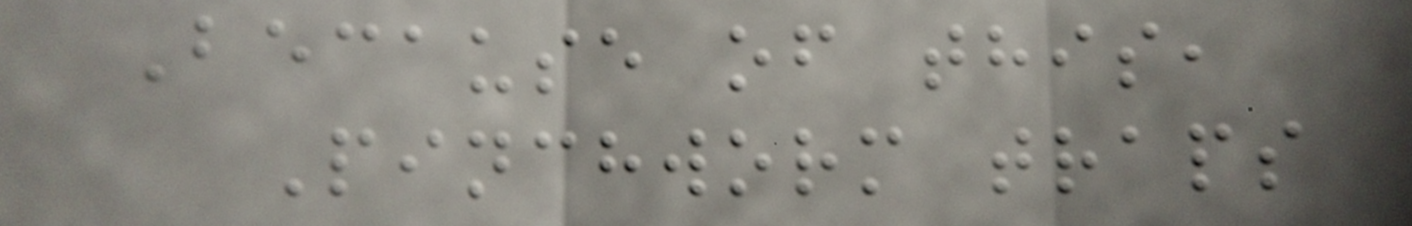Because of this,
Pinchworm traps
